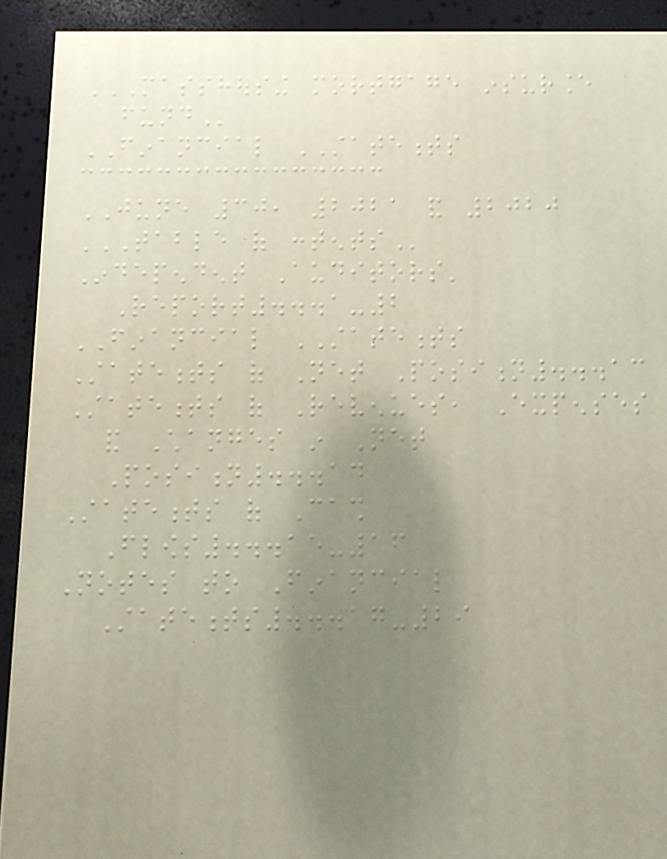MASSHOUSING MORTGAGE INSURANCE
FUND
FINANCIAL STATEMENTS
JUNE 30, 2021 and 2020
TABLE OF CONTENTS
Independent Auditors'
Report...1-2
FINANCIAL STATEMENTS
Statements of Net Position...13
Statements of Revenues, Expenses
and Changes in Net
Position...14
Statements of Cash
Flows...15-16
Notes to Financial
Statements...17-29
